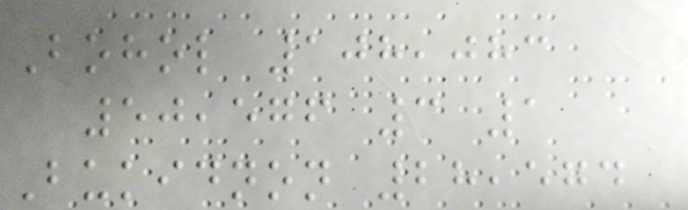Bohol 108,083
50,576 3 1
Bukidnon 28,574
